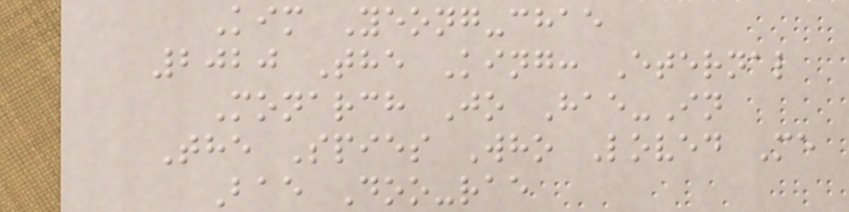Kim Yeong-chae
2020 The King: Eternal
Monarch Jo Hae-In
The Spies Who Loved Me
Bae Doo-rae
